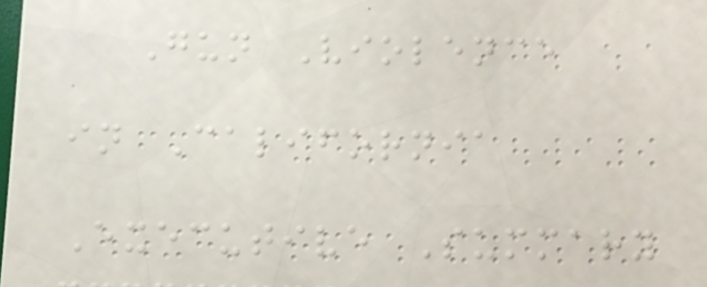Gun Violence
in California
Executive Summary
